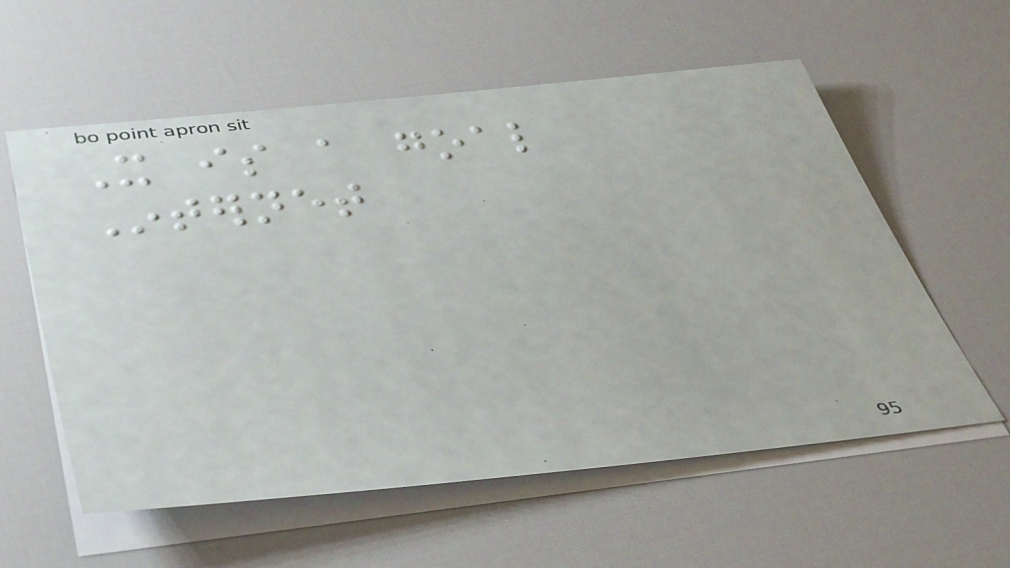It is a goal
Internet
